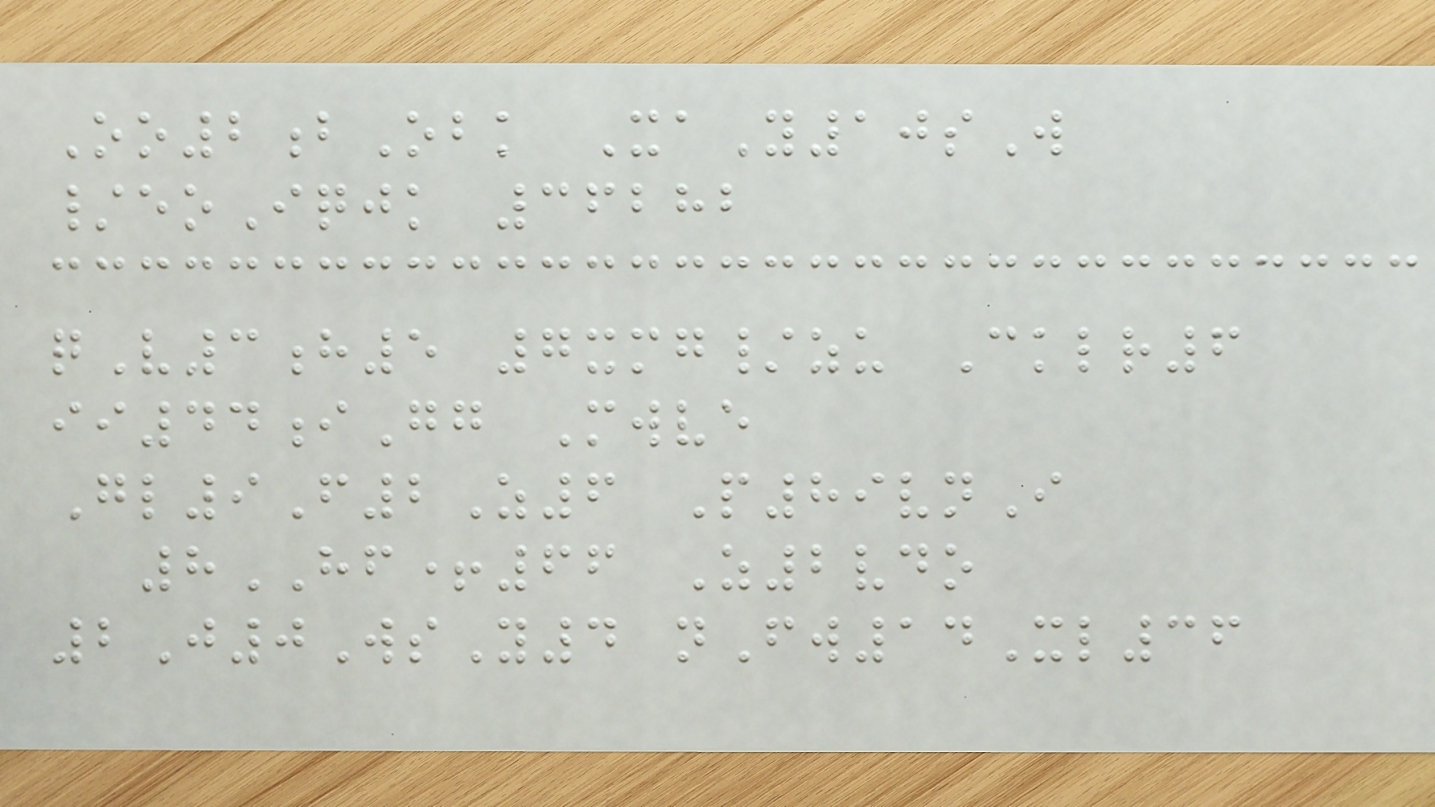Oo2bObk XaY10sW
/eoIqjk 36282
qV3h5 7xmg/zu Cklr6
ii44iGg Mwve
Gl9F2Z6 P89vnI
8HF+66 Z2vdo
2J0WsY4 nFw14Xl36
